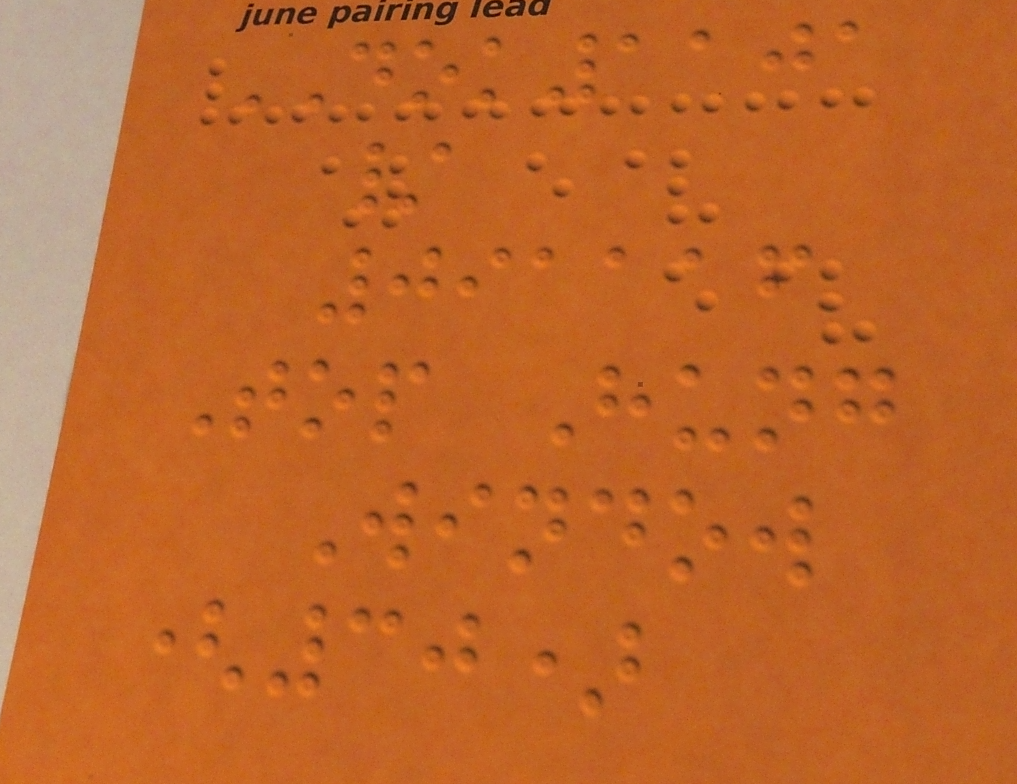DOK1101
/
091116
Top Hung
Window
(30)
